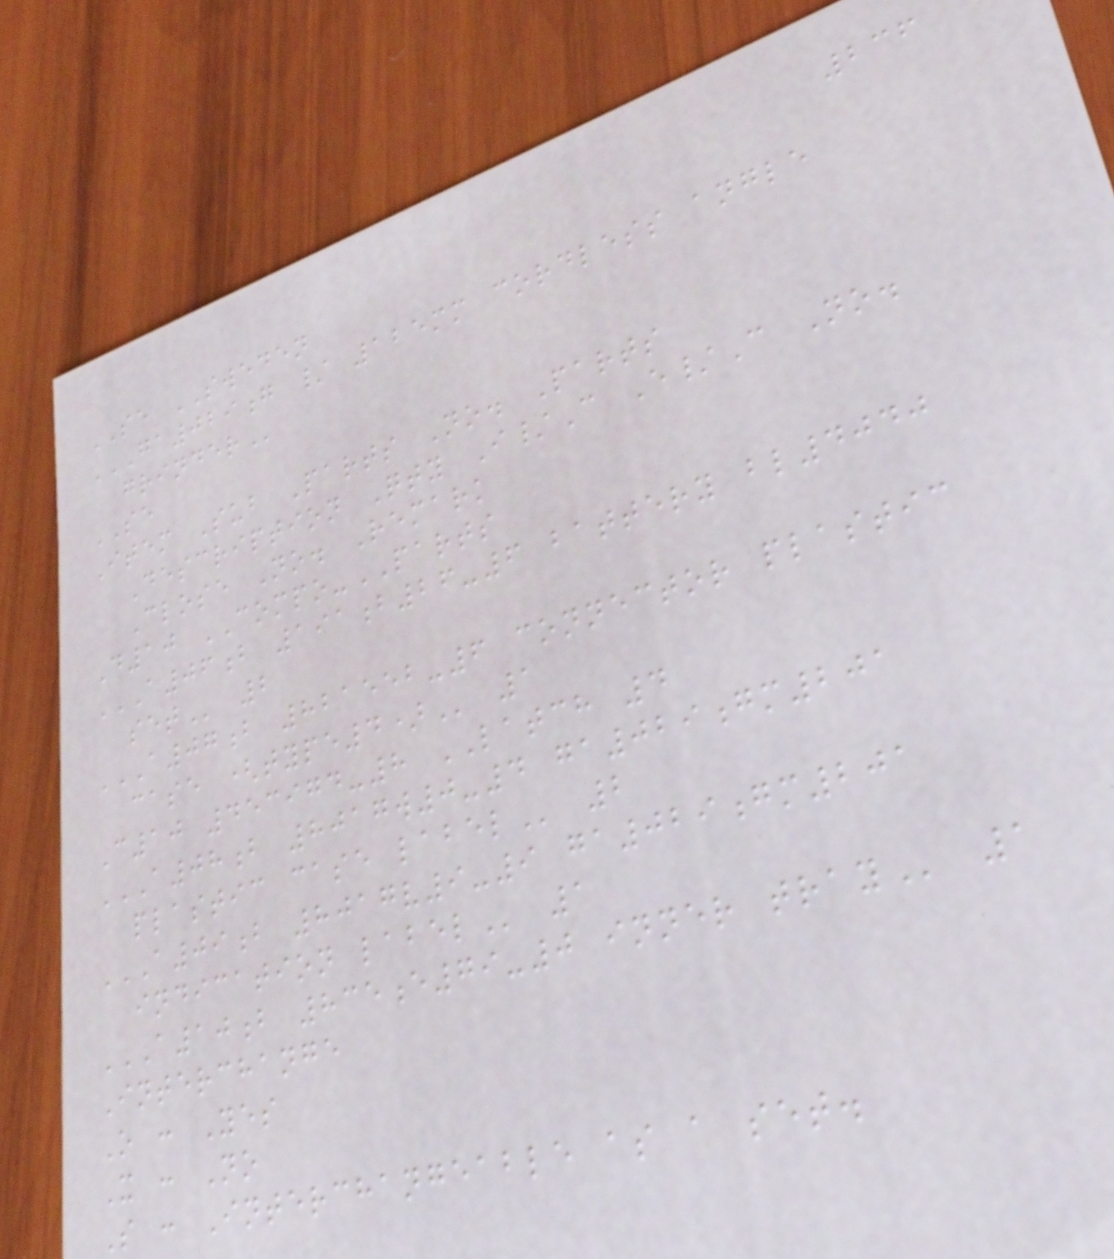236
SE SWEDEN
GA029G / 125MM CORDLESS ANGLE
GRINDER
SE
Item Sub Parts No. Parts
Description Qty I/C E/C No.
Close No. Remark
D10 COMPO-PARTS
A06B 191B26-6 BATTERY BL4040
SET 2
A07B 821552-6 CONNECTOR PLASTIC
CASE (TYPE4) 1
C10 453974-8 LATCH 4
A08B 8017W0-4 GA029GM201
PLASTIC CASE LABEL 2
A09B 8017V9-9 GA029GM201
INDICATION LABEL 1
A10B 835E79-0 INNER TRAY 1
Interchange
O : Yes
X : No
S : Interchangeable as a set.
